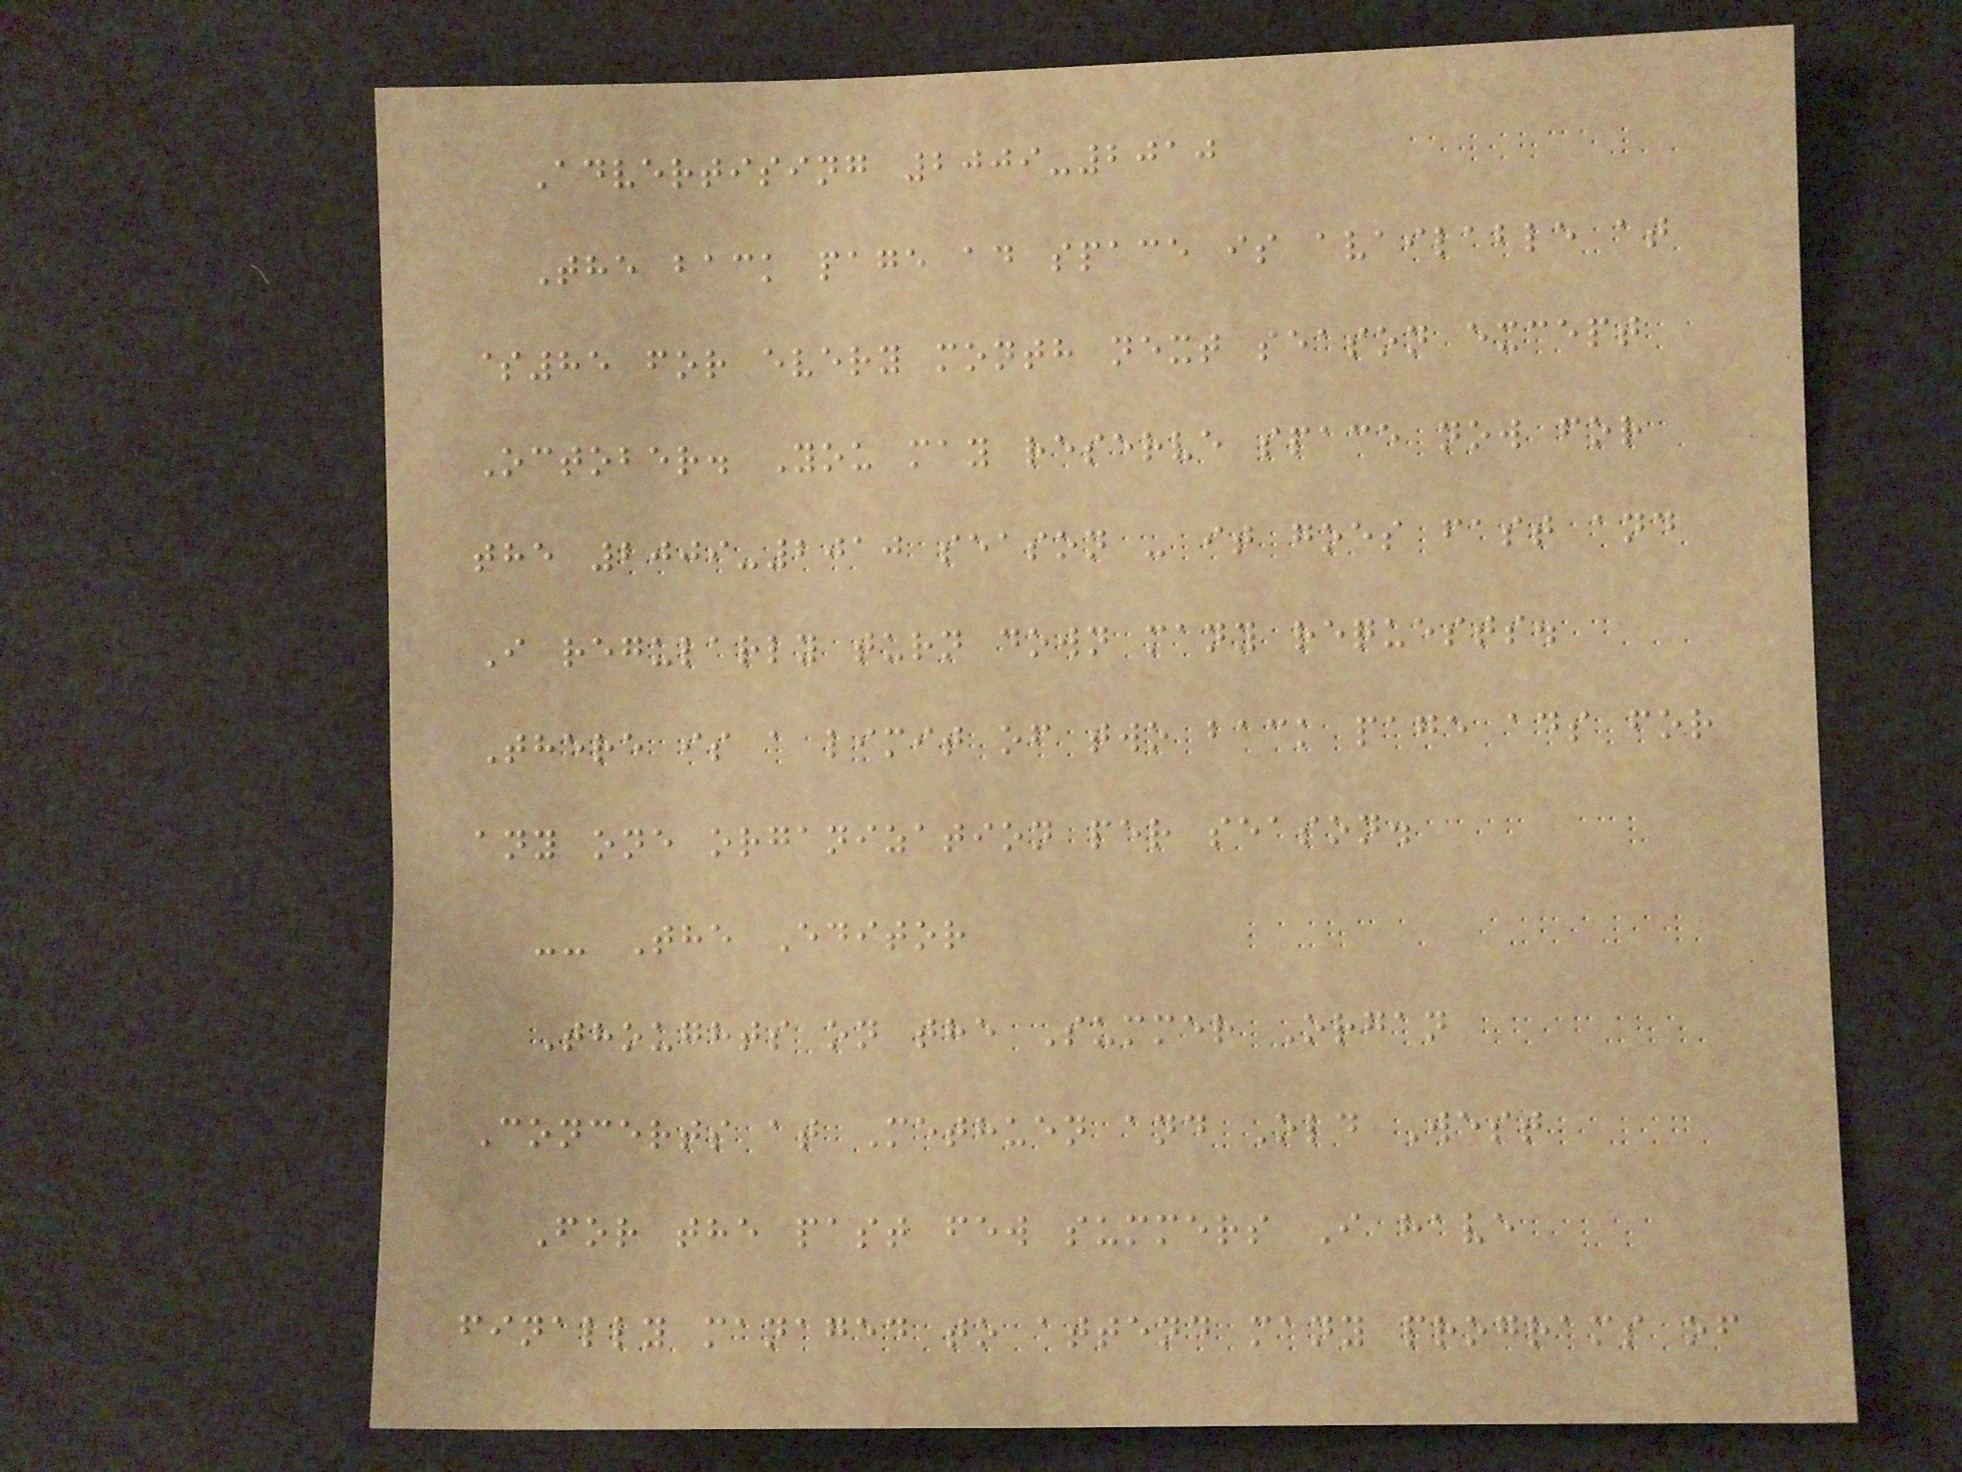Advertising 2009-2010
The back page ad space is available at
$85 for every month next season except
October. You may reserve space now for
the 2009-2010 season - it goes fast and
I regularly turn down many requests.
There is a limit of two back page ads for
any one organization per season.
-- The Editor
Thoughts on the Summer Organ
Concerts at Methuen and Old West
For the past few summers I have
finally managed to attend many programs of
